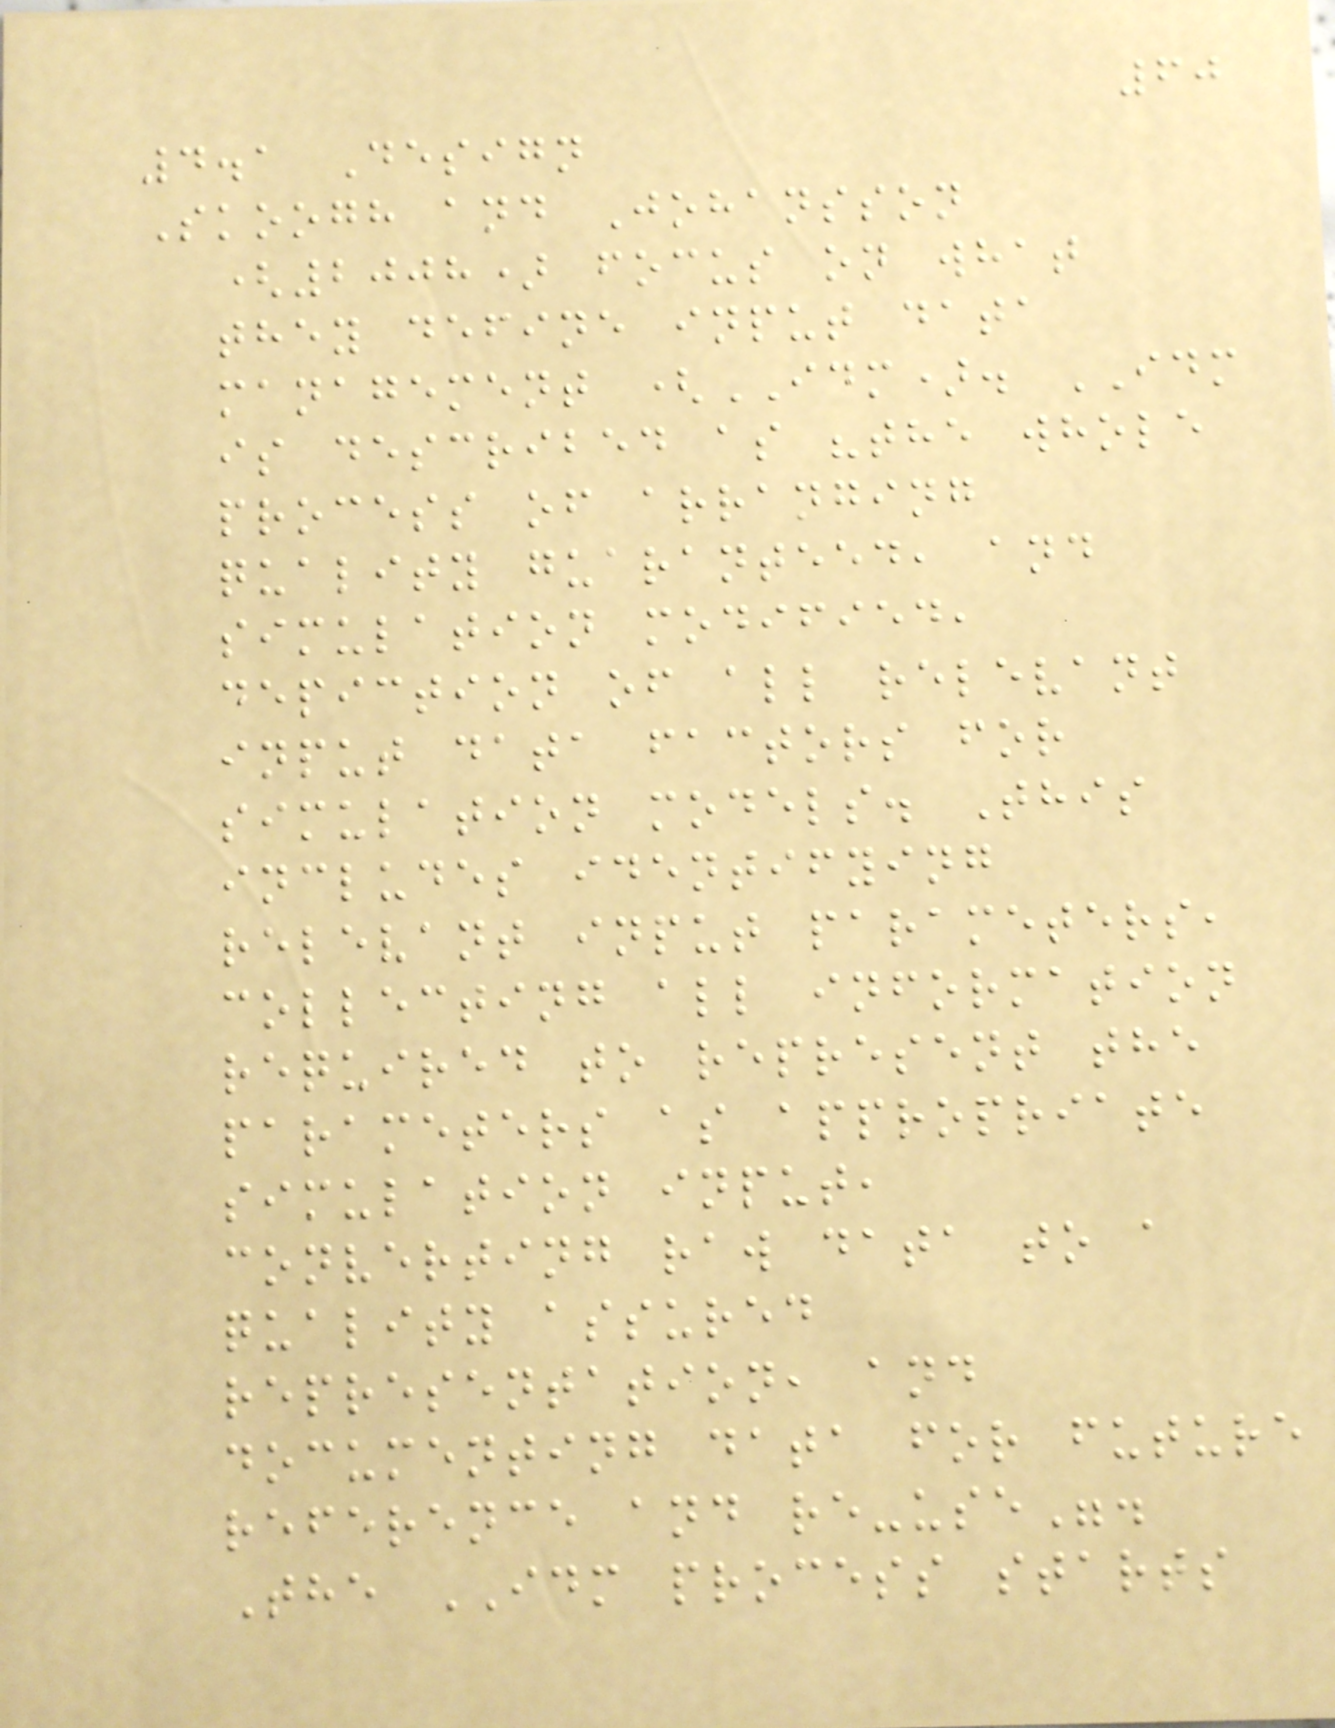60
4.1 Design
Skoogh and Johansson
(2008) focus on what
they define input data
management (IDM). IDM
is described as "the whole
process of arranging
quality guaranteed, and
simulation modified,
depiction of all relevant
input data factors for
simulation models. This
includes identifying
relevant input parameters,
collecting all information
required to represent the
parameters as appropriate
simulation input,
converting raw data to a
quality assured
representation, and
documenting data for future
reference and re-use".
The IDM process starts
